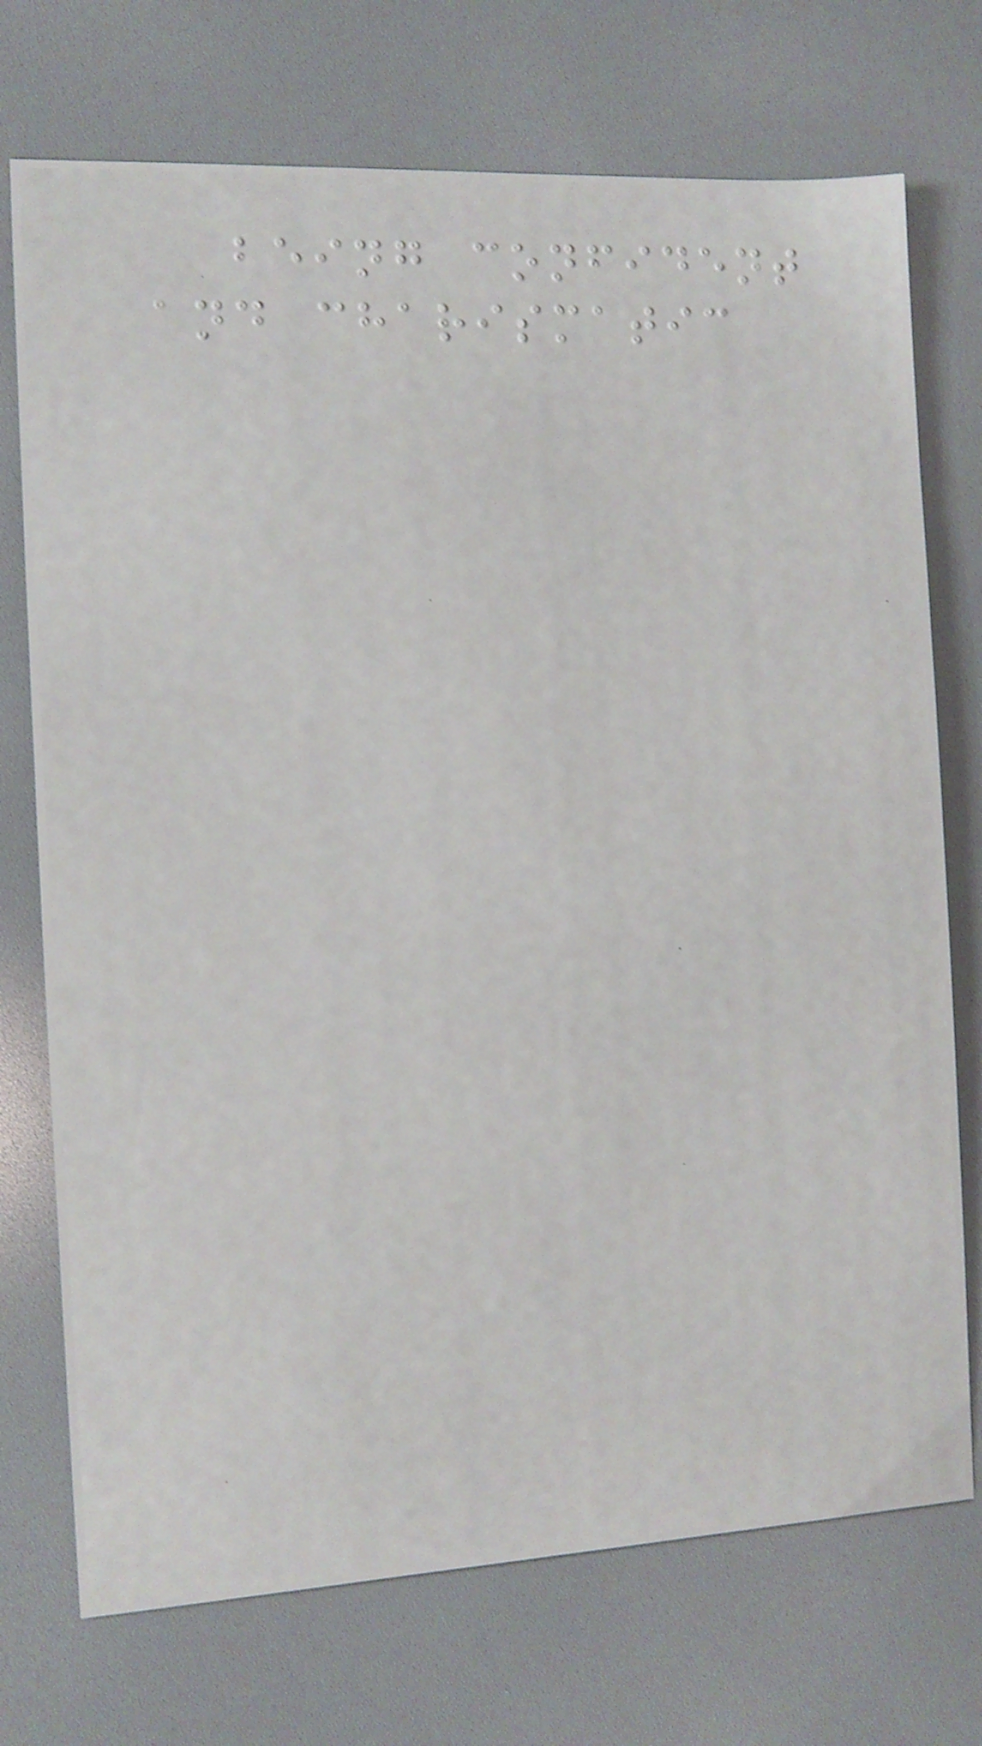being confident
and charismatic
